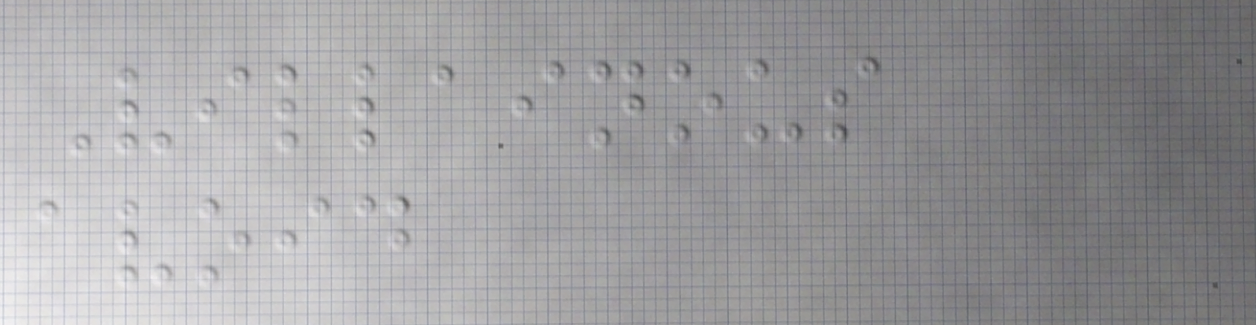Villainous
avoid
